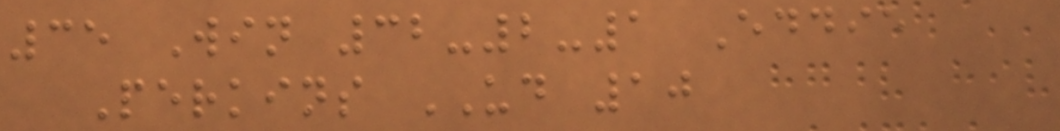35 Win 32-2-1 Eddie
Perkins UD 10
